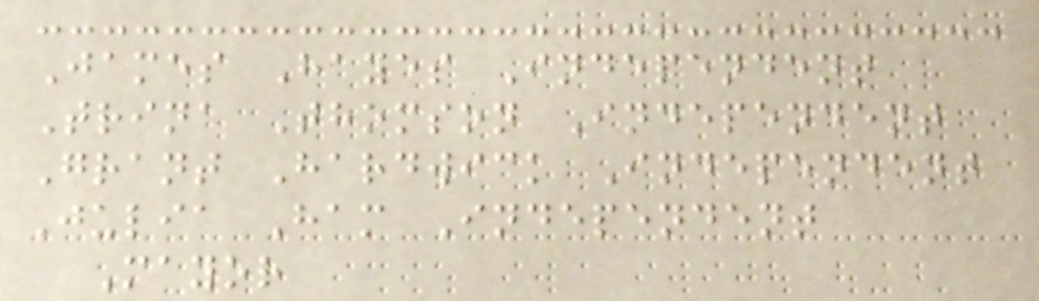James Hayes Independent
Trina Thomson Independent
Grant Hardwick Independent
Julia Ham Independent
Mayor
